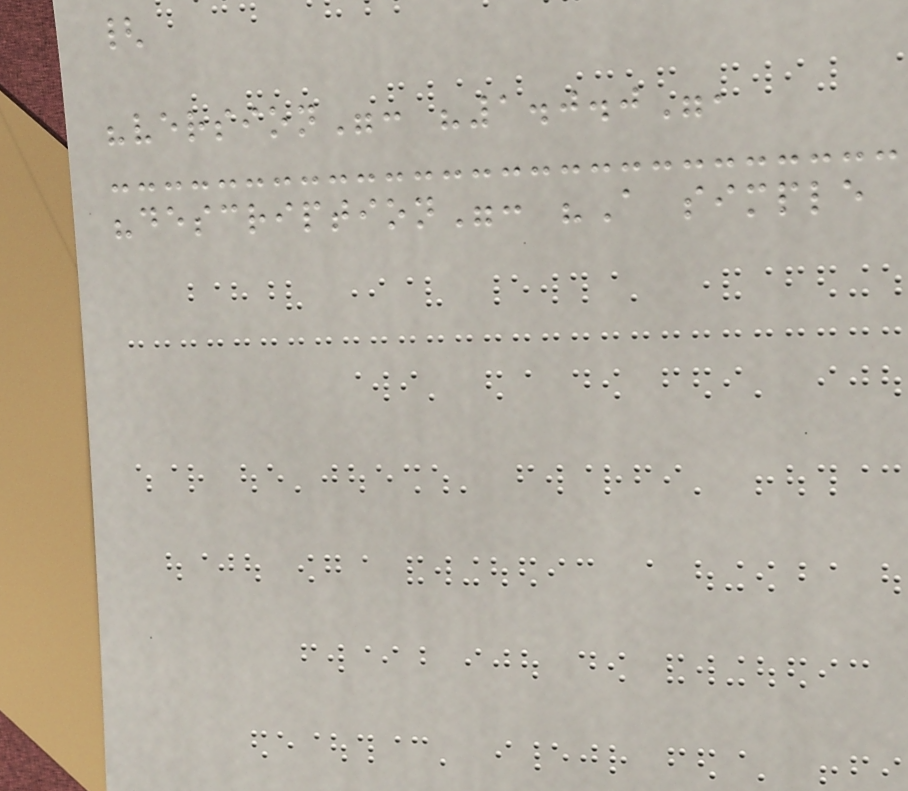{
"version": "1.0.0",
"description": "A simple
